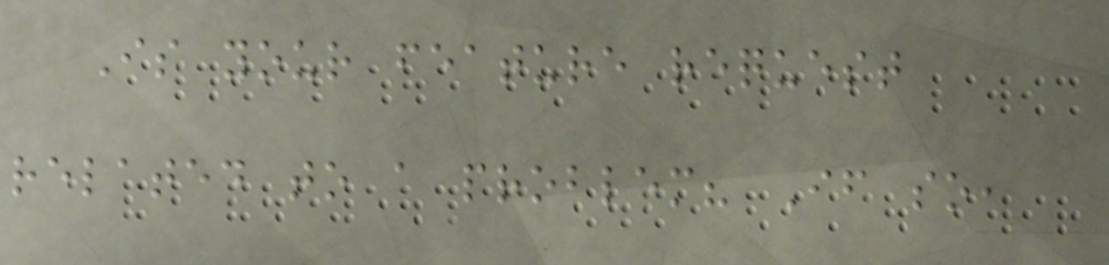Is your feature request
related to a problem? If so,
